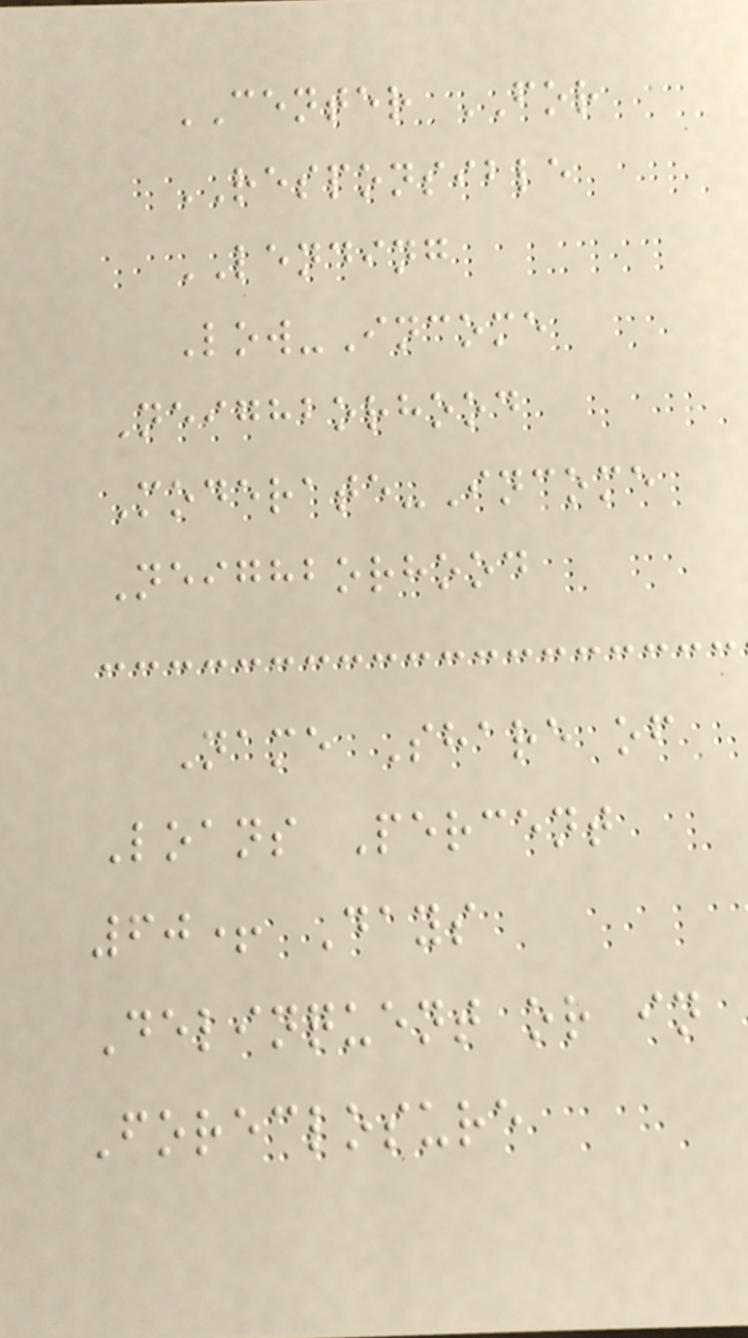CENTER FOR
RESPONSIBLE
LENDING
Low-Income
Neighborhood
Moderate-Income
Neighborhood
Name Share of
Loans Percent
60+ Days
Delinquent or in
Foreclosure
